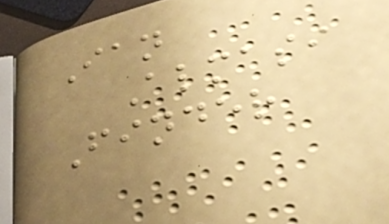Ian
Almasi
Finder
